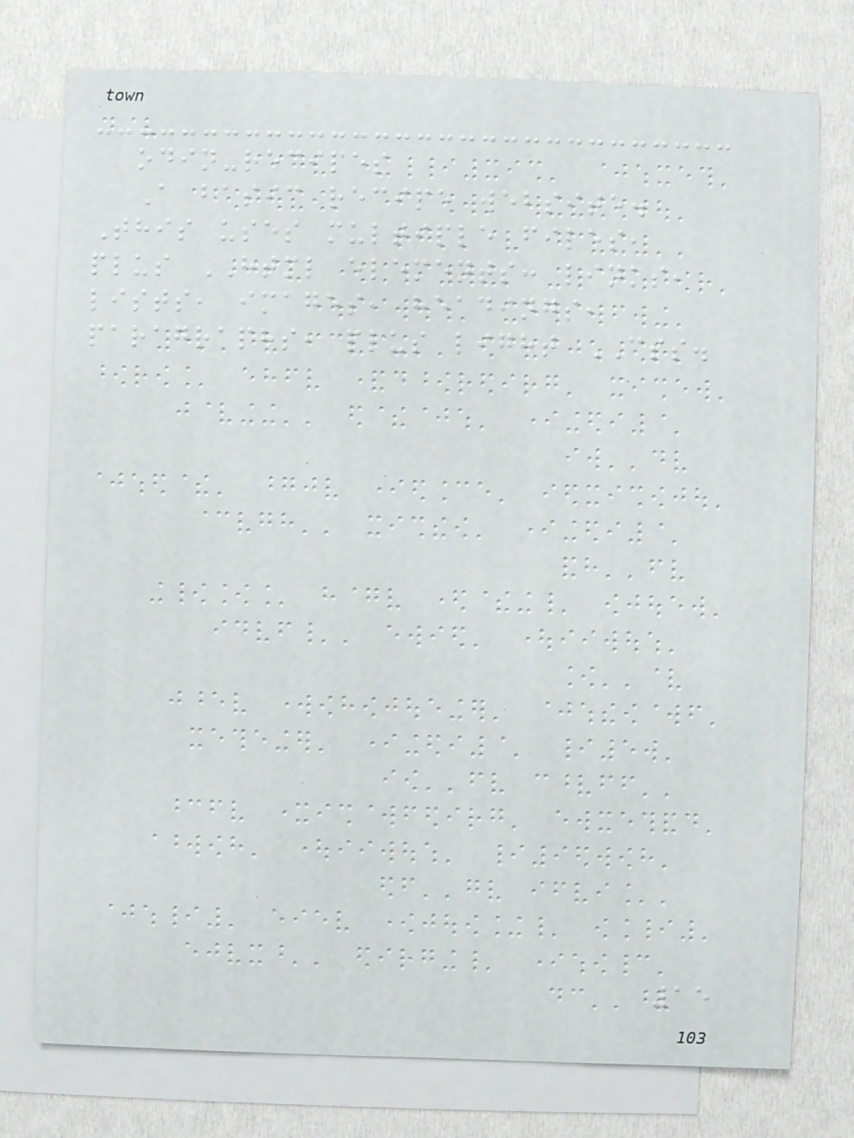odin-recipes
A basic recipe website.
This uses multiple files,
plus HTML elements: links,
lists, images, headings,
paragraphs, plus light CSS.
15
